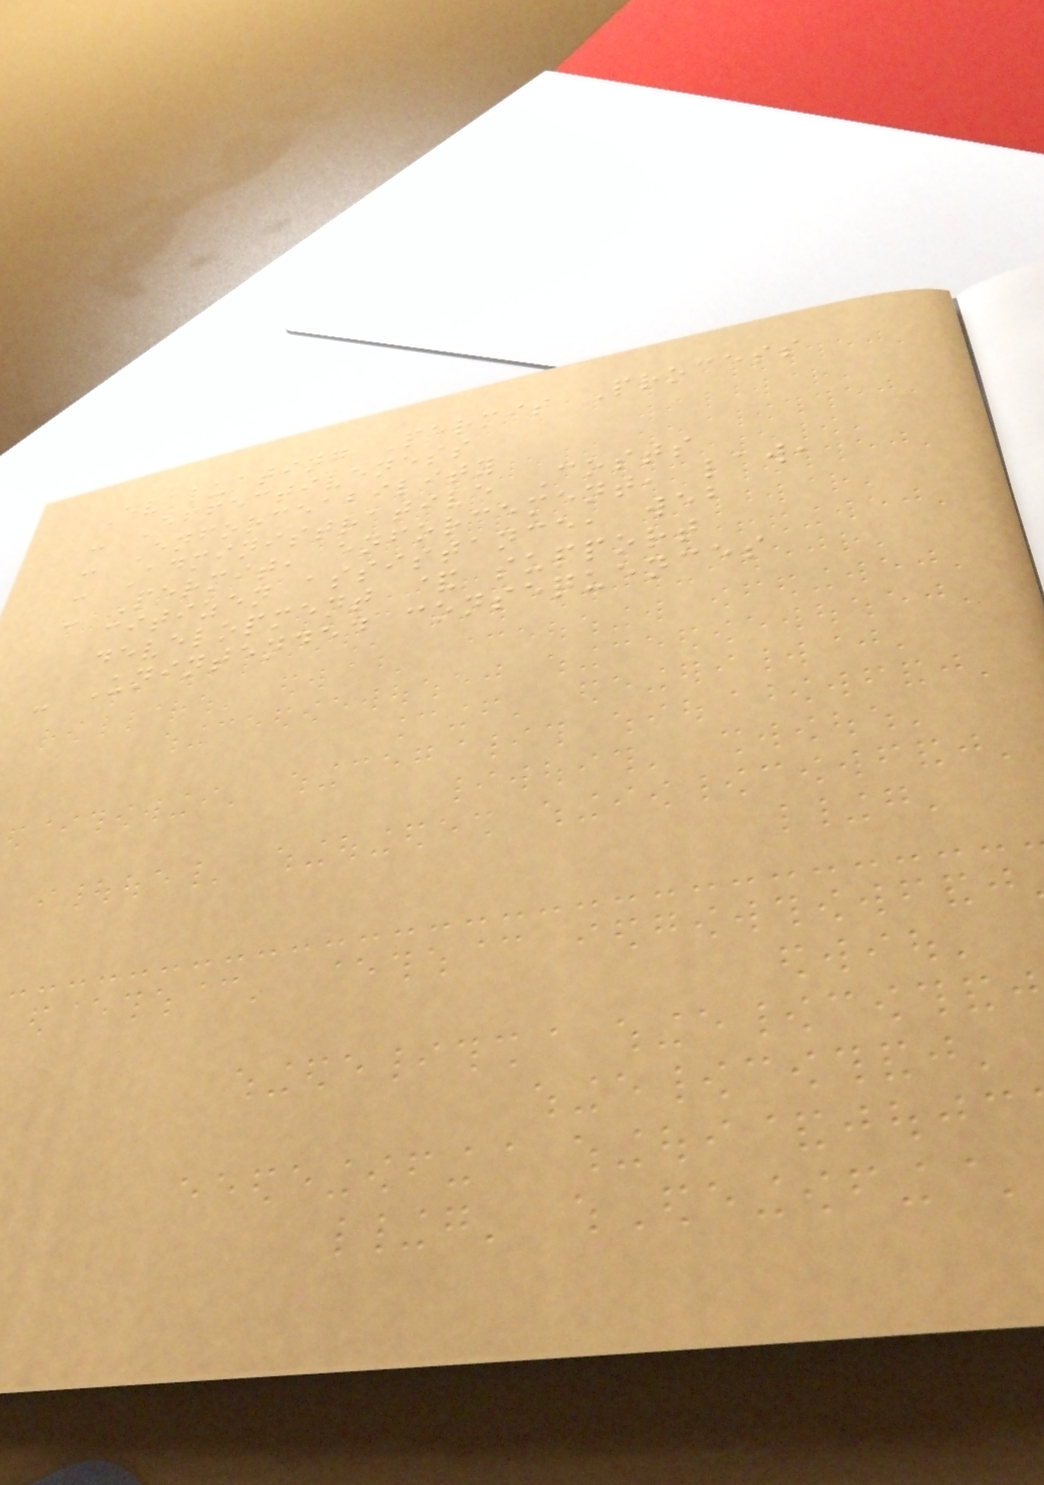Evaluating Permit Process
- Effectiveness
- Enforceability
- Administrative Costs
- Permit, enforcement, law,
citizen assistance, web
development & support
- Unintended consequences
